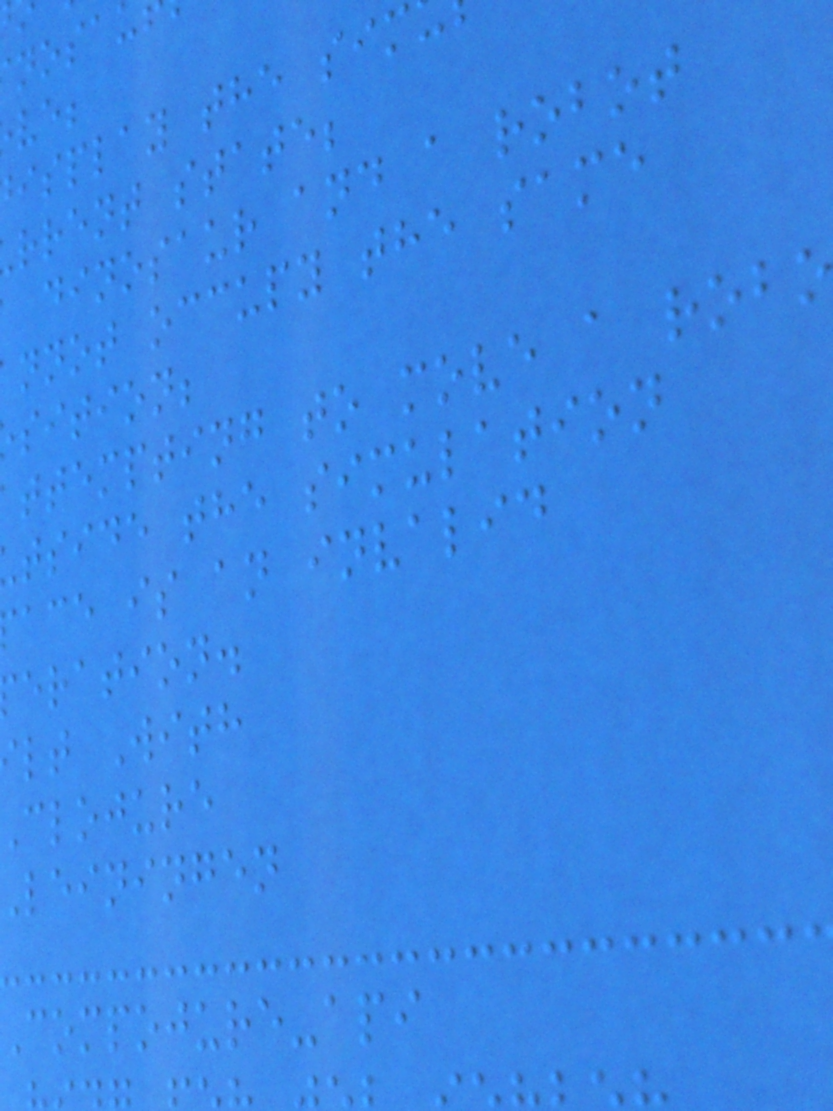isplay the sim
rrent state;
dinosaur and a robot
nnot occupy the same
sition;
ttempting to move a rob
tside the simulation
ace is an invalid
eration.
lt With
clojure
leiningen
compojure-api
